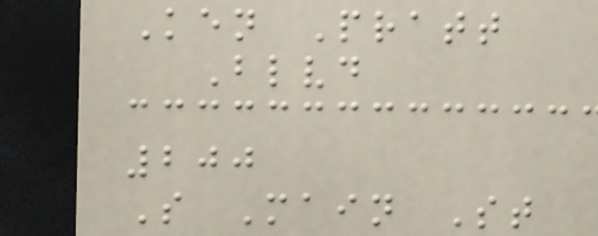Ken Pratt
Blvd
200
S Main St
